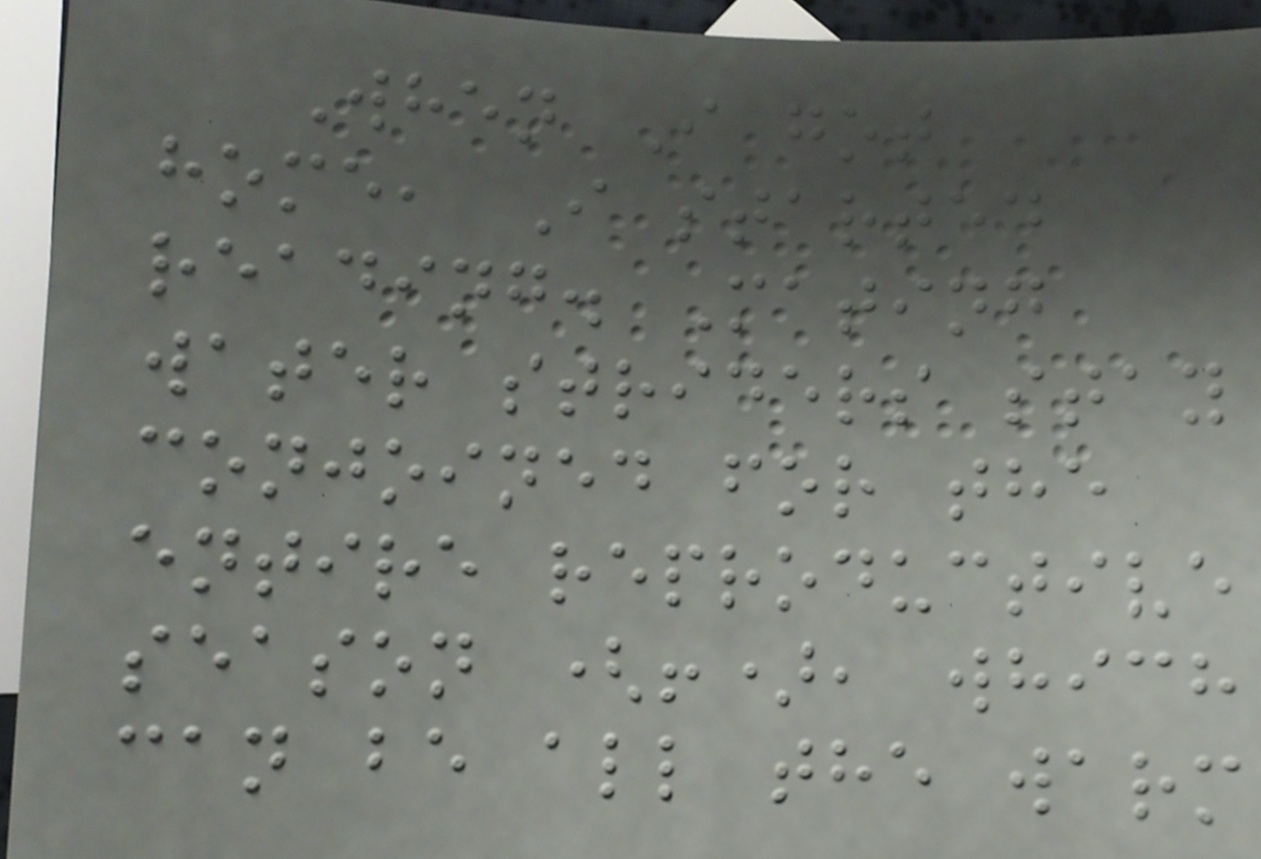When I got
home, I started
reading. Mating
water striders stay
conjoined for the
entire reproductive
season (!), which
can be all the warm
